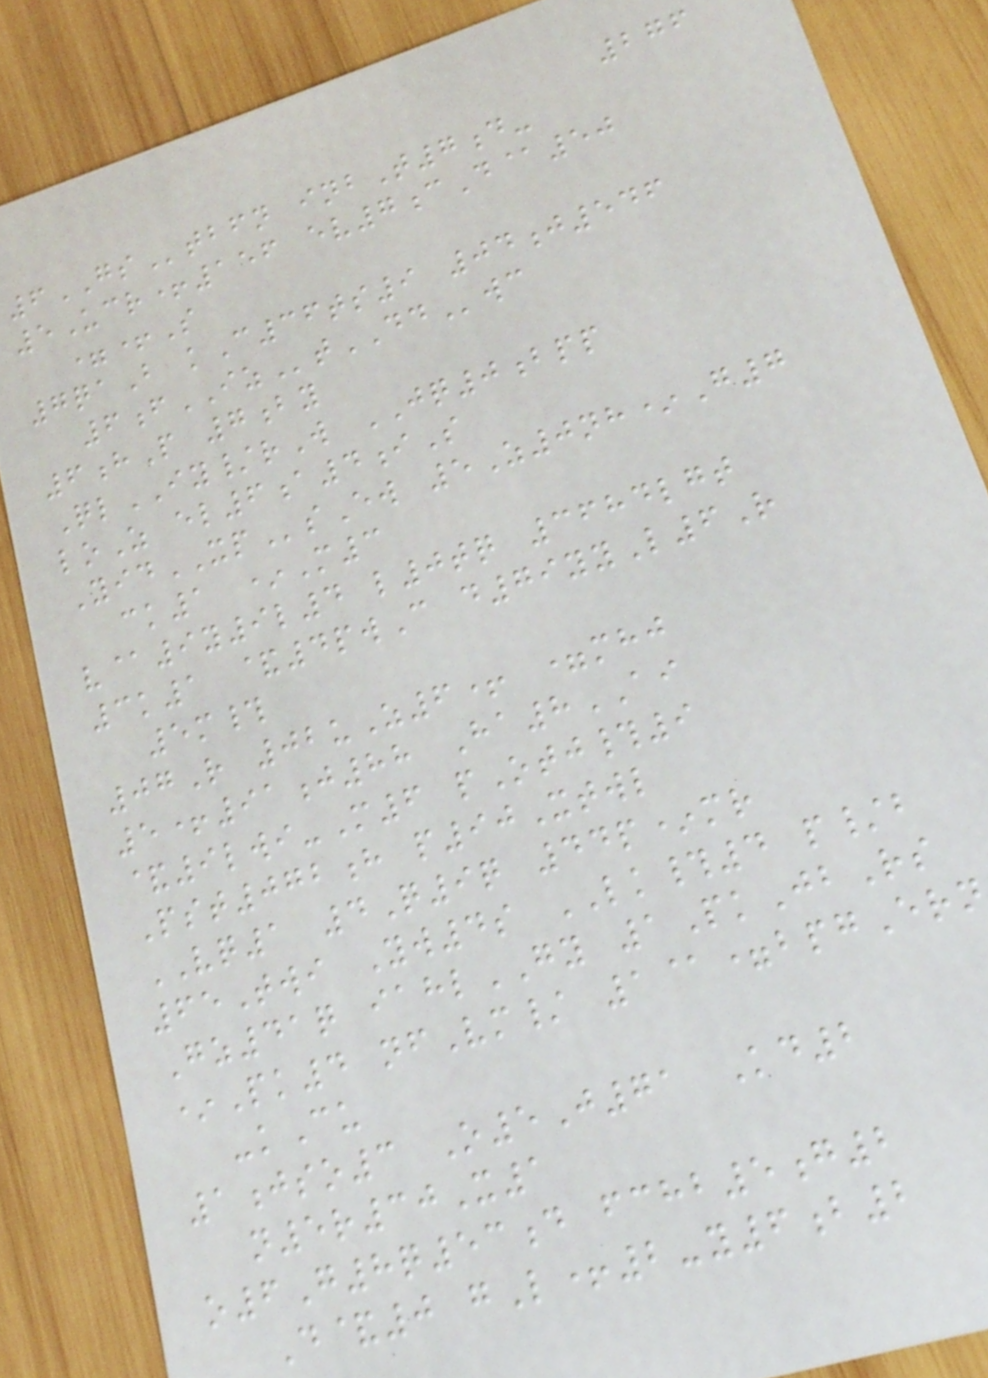276
6GStbfn inbT7d-
5Ucr+156 ev7cD@50
=+S
7qaB kC36ts9 04j546
6fIZtDDwc
6hP 7by
QlIY/rW JQ0bpp
loZ el6a4iS
YidXPsEw 5Z0nh*G7
ck1 *M3
v@9y9l4 l0tq 3684lgt
3k1 &4pwC d79yyL6R
5m#
07R 02uZ6+ =mhj
5+91j88 Ha8AI
&9lwi-M6 pOtj#9
Pst072h p90Xtwl
VQ1 4Q9q 44p*mr
65Twi Yw4s LK#4 p/b
Gz41q iahlGY 1PkJbRs
*Pk4 nfVm/ 1@=bpgErn
-kCu
1jso3 O5J71 Kd2
n5r30X1
o6G8q53d fchb5g2
D&0 gL+2-y6b2
